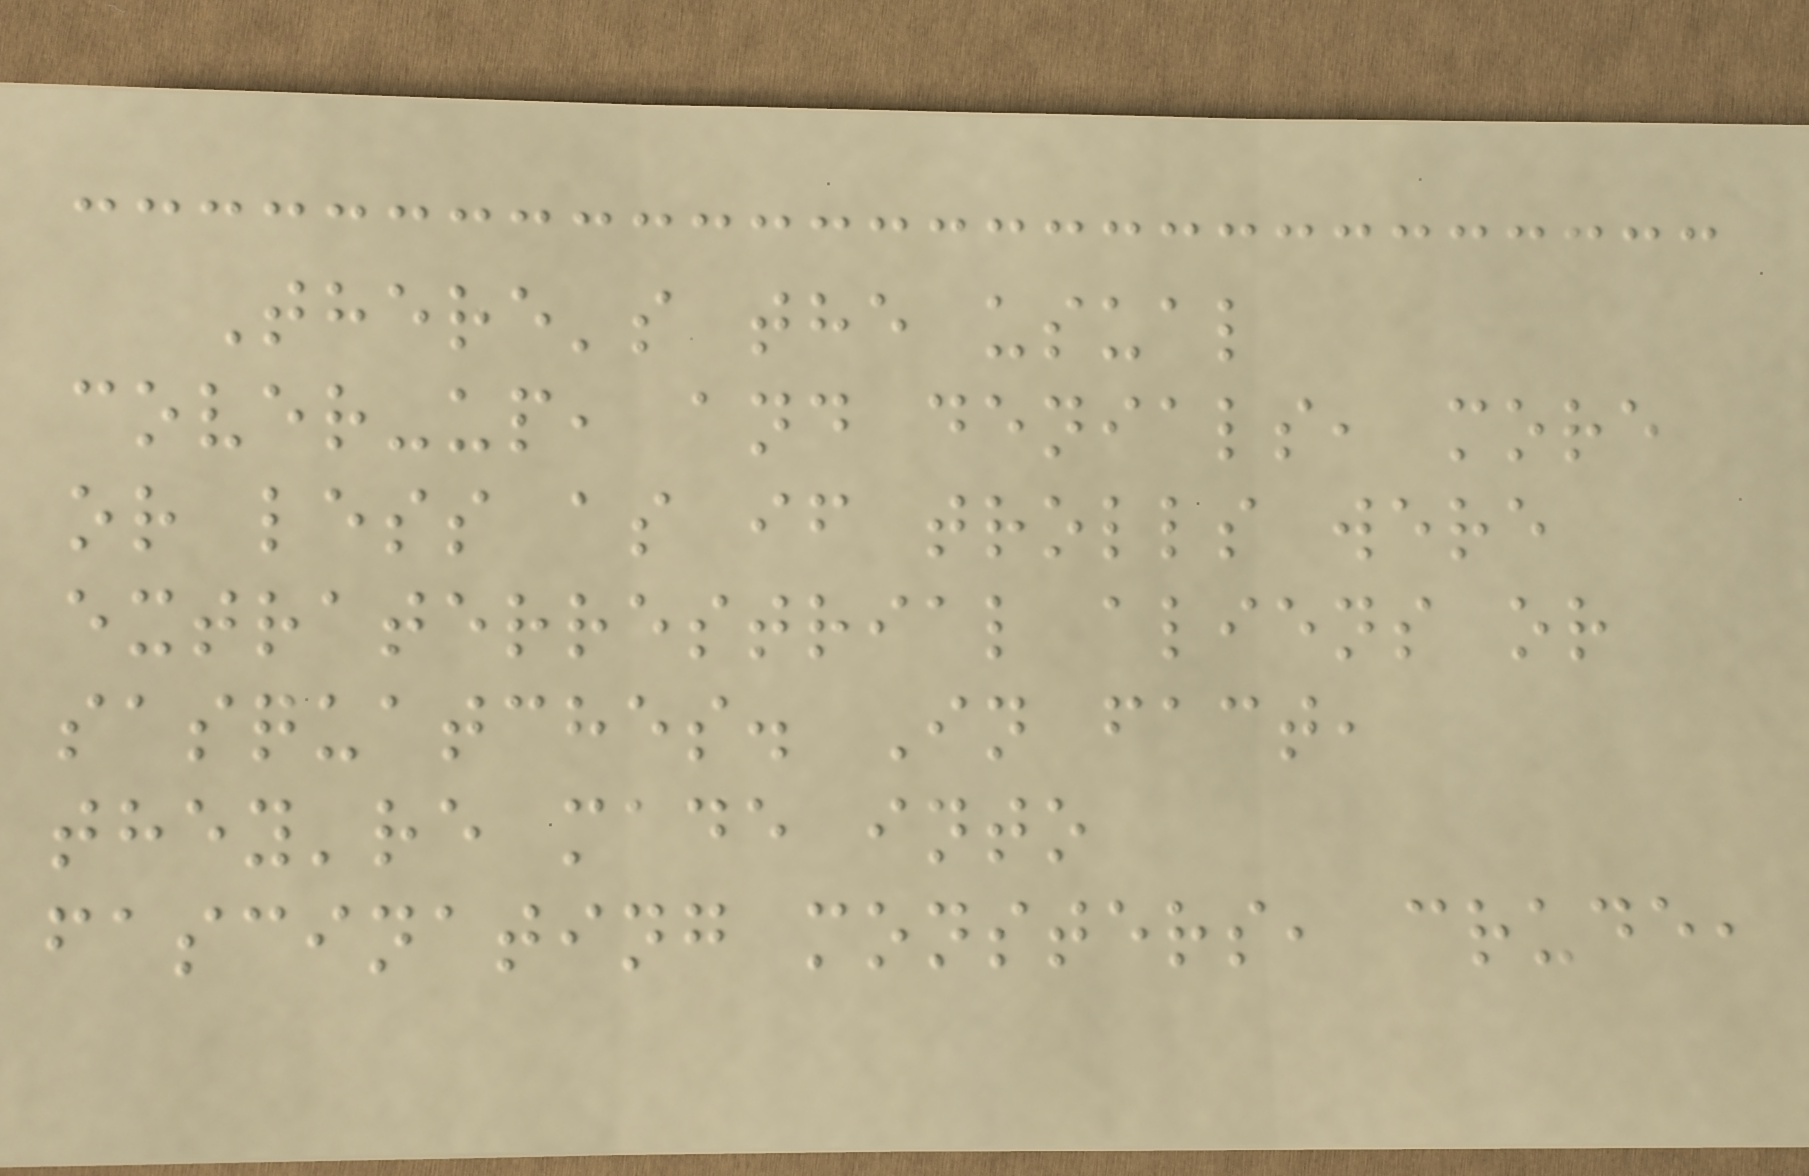There's the usual
cover-up, and denials, more
or less as if trolls were
extraterrestrial aliens or
sasquatches. In fact,
they're made into
fascinating monsters, crude,
